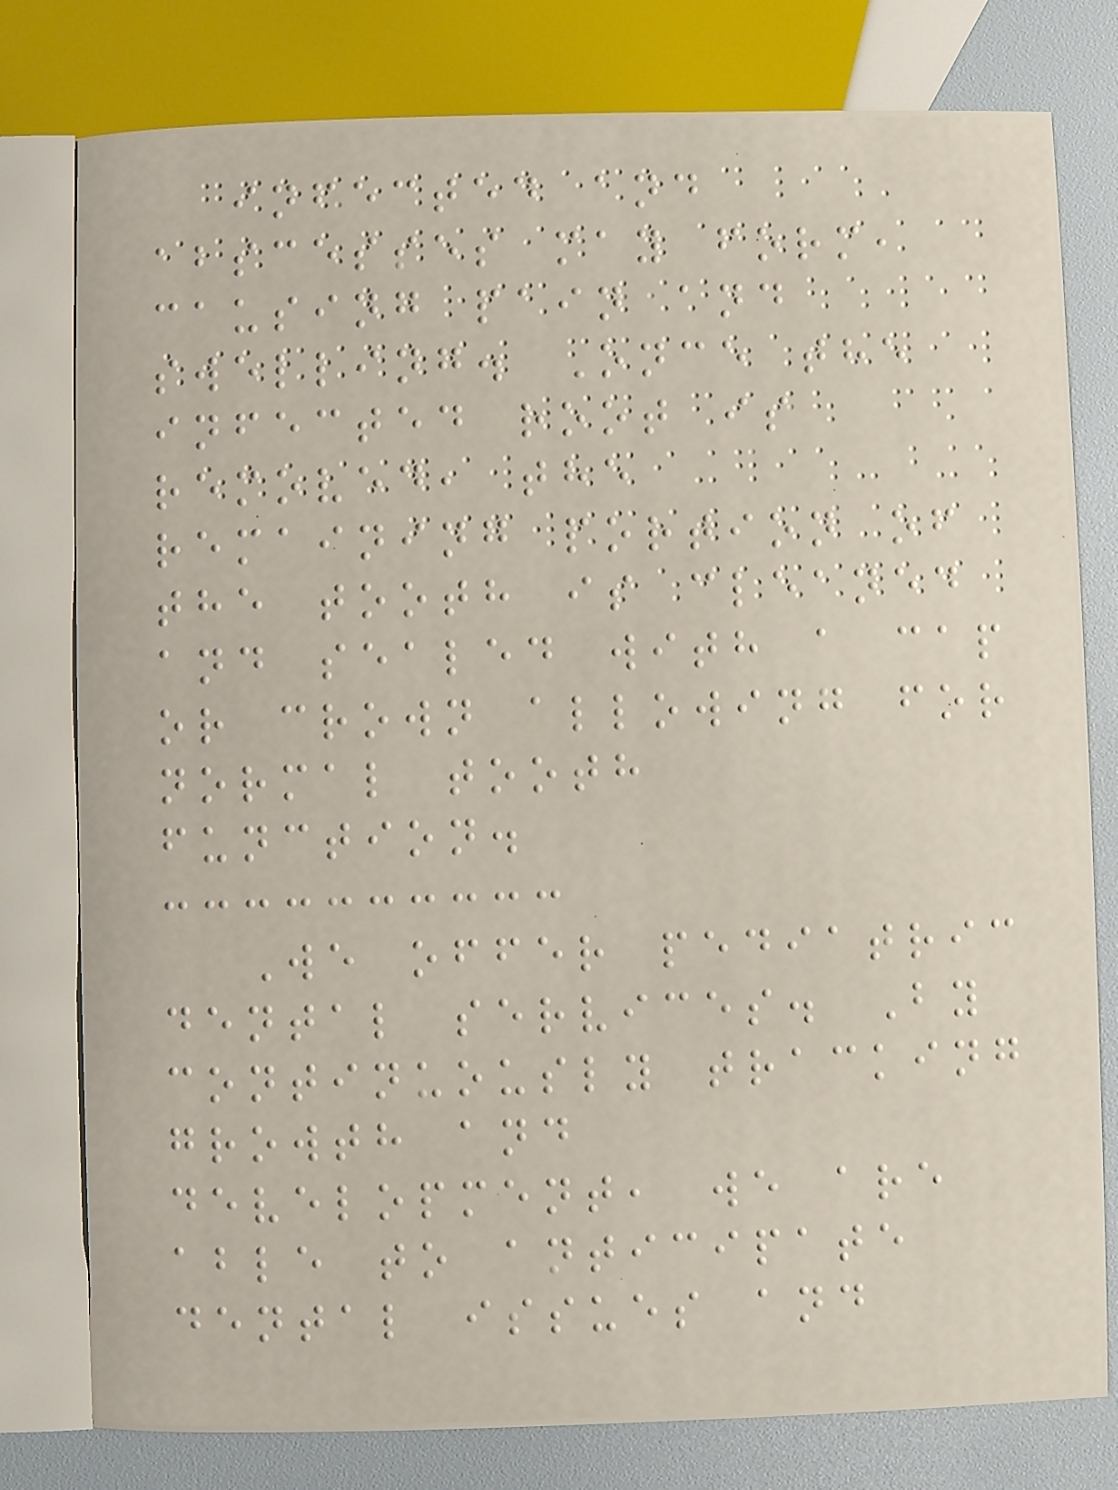infected and
abscesses may form,
causing pain and
swelling. Once the
infected root is
removed, the
remaining portion of
the tooth is cleaned
and sealed with a cap
or crown allowing for
normal tooth
function.
We offer pediatric
dental services. By
continuously tracking
growth and
development, we are
able to anticipate
dental issues and
